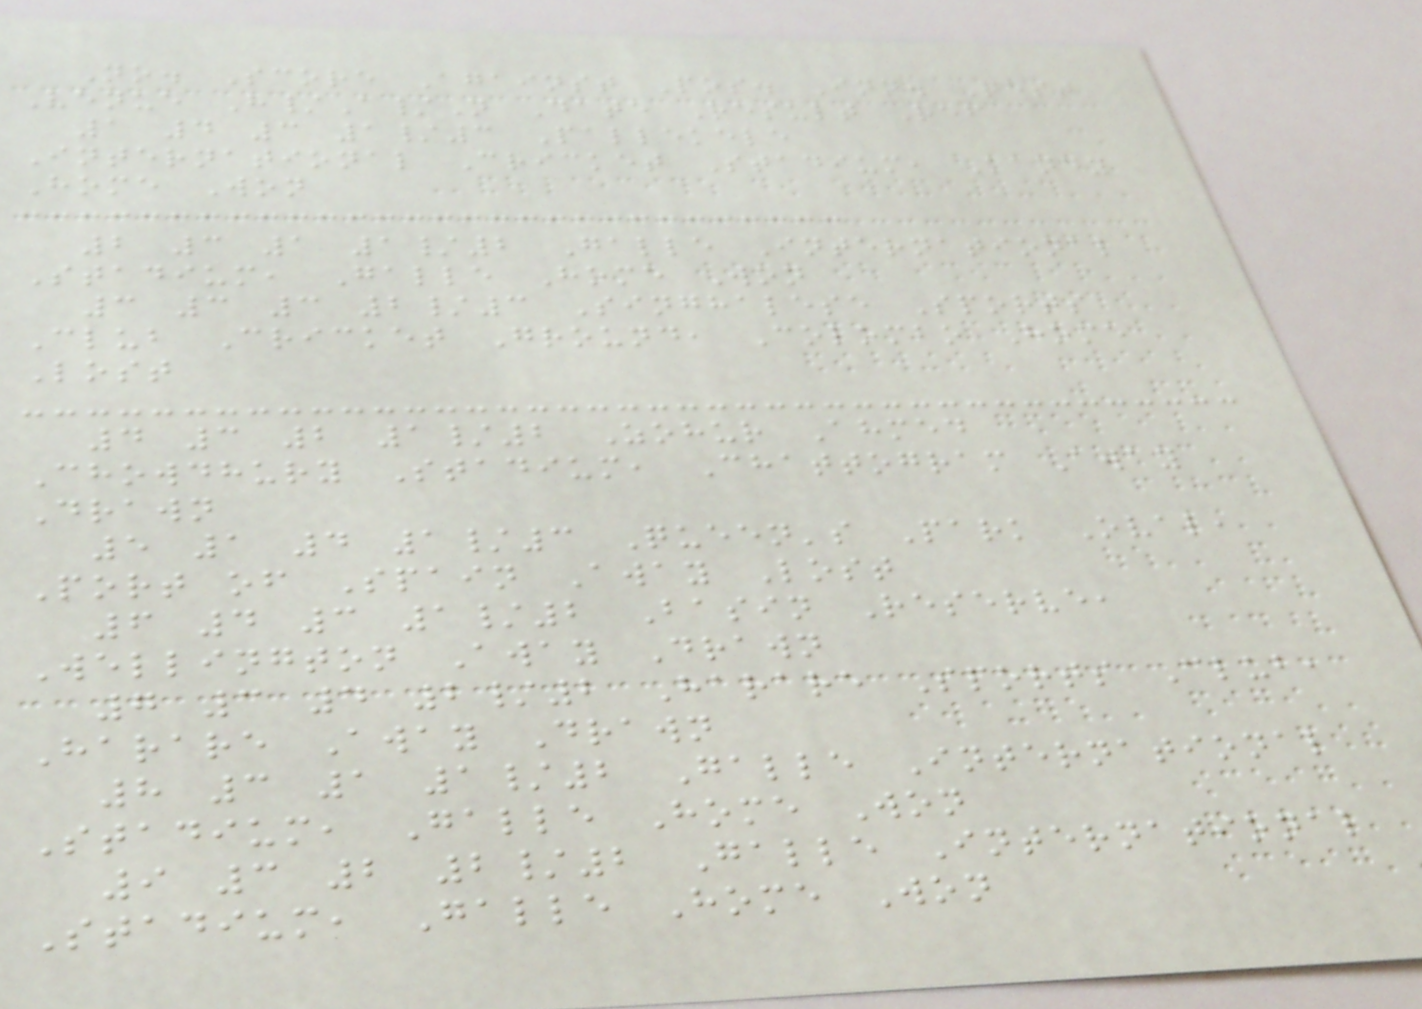No. Score Against Pos. Inn. Test
Venue H/A/N Date Result Ref
1 4 3 1/3 Pallekele
International Cricket Stadium, Kandy
Home Won
2 3 1 1/2 Galle International
Stadium, Galle Home Won
3 3 3 2/3 Singhalese Sports
Club Cricket Ground, Colombo Home
Lost
4 3 2 1/2 Zohur Ahmed
Chowdhury Stadium, Chattogram Away
Drawn
5 1 4 1/3 Queen's Park Oval,
Port of Spain Away Lost
6 4 3 1/2 Basin Reserve,
Wellington Away Drawn
7 3 4 2/2 Harare Sports Club,
Harare Away Drawn
8 3 1 1/2 Galle International
Stadium, Galle Home Won
9 3 2 2/2 Galle International
Stadium, Galle Home Won
